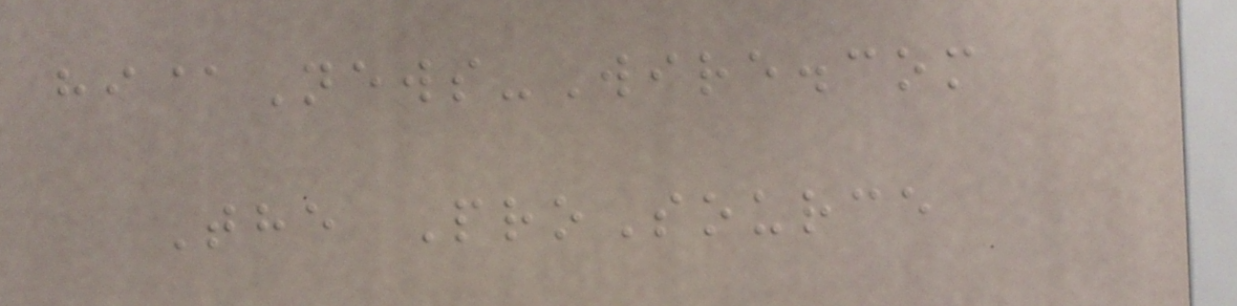hi@News-Wire.com
The ProSource
